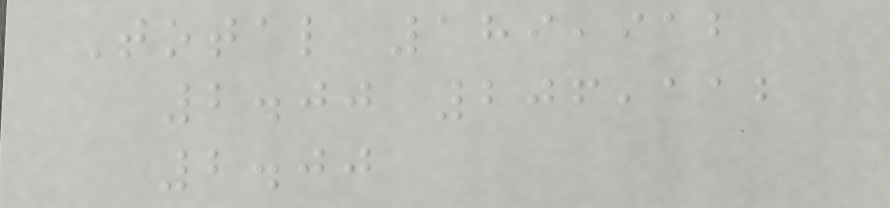Total 189,912
2.00 206,112
2.00
